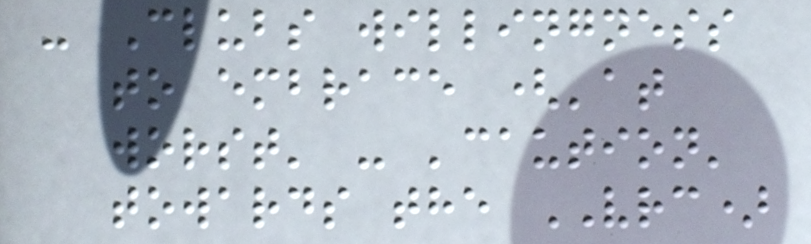- Clubs willingness
to embrace ('at
worst' - 'caution'
towards the VRC)
